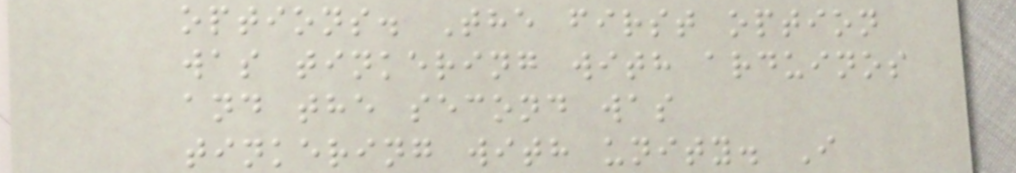options. The first option
was tinkering with arduinos
and the second was
tinkering with unity. I
